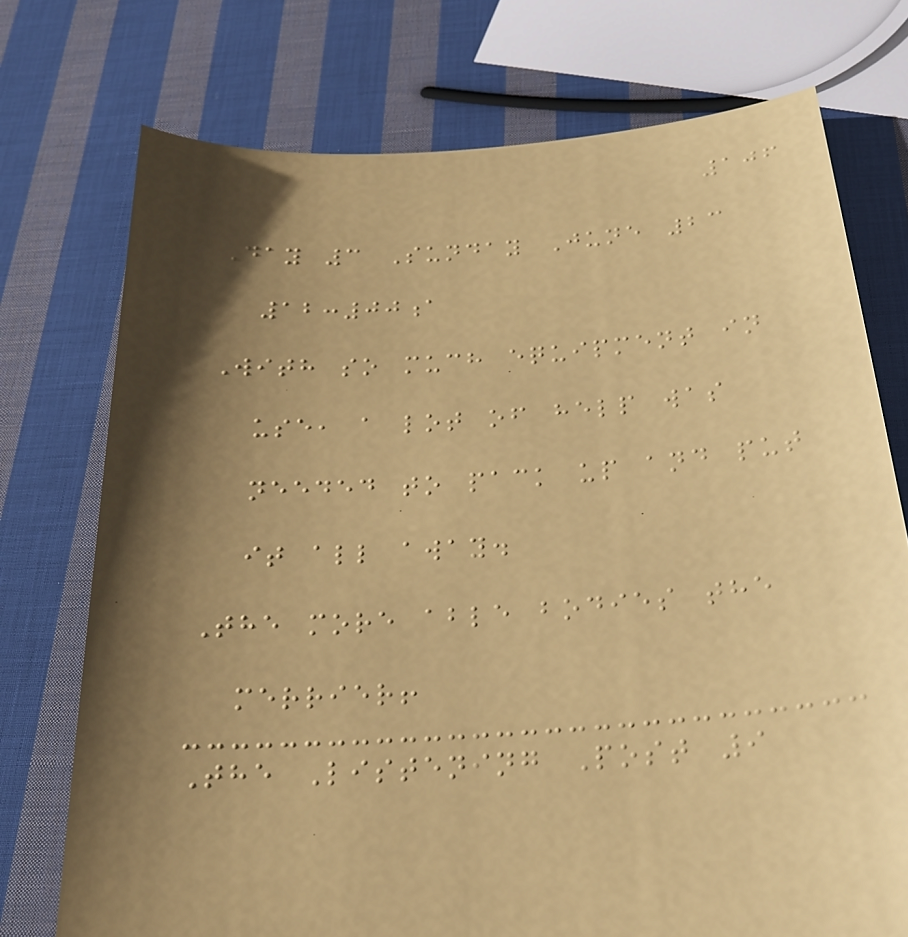106
Day 3 Sunday June 23
12:00a
With so much equipment in
use, a lot of help was
needed to pack up and put
it all away.
The more able bodies the
merrier!
The Listening Post 9
